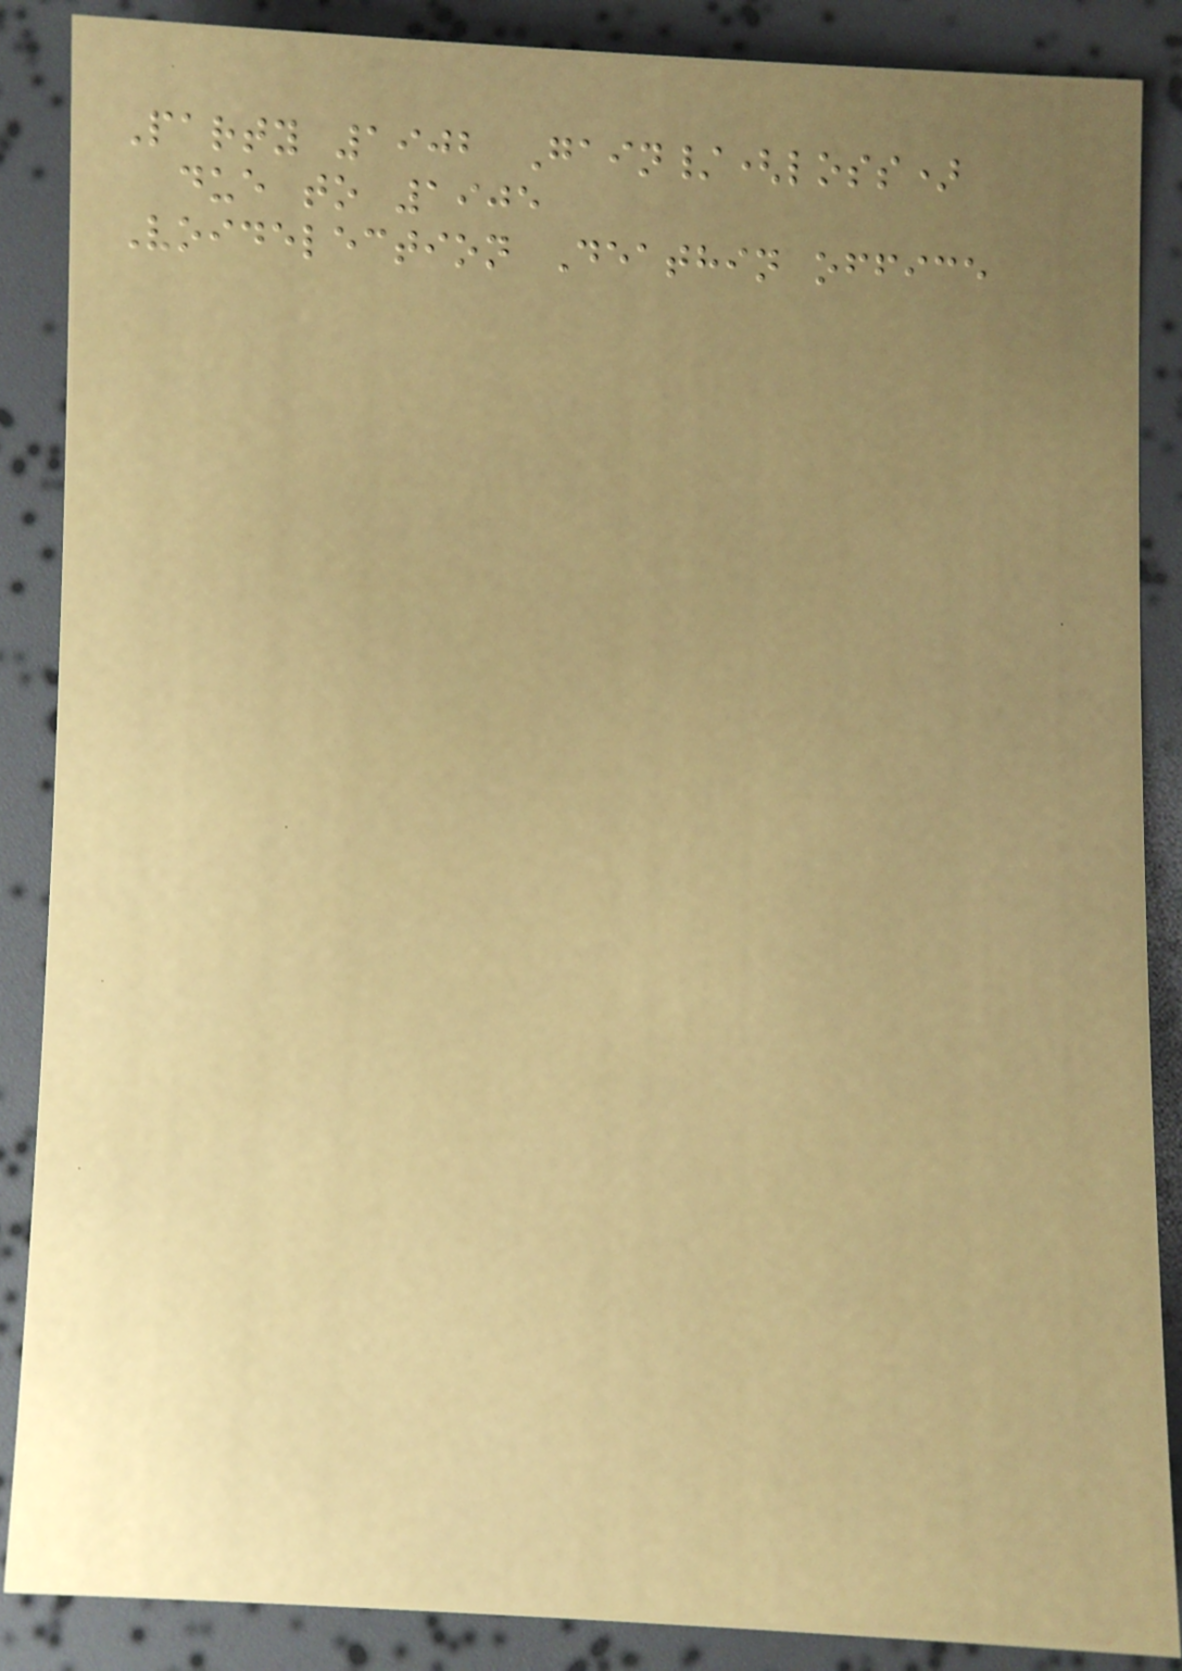Party 1902 Gain/(loss)
due to 1905
Voidelection Deathin office
